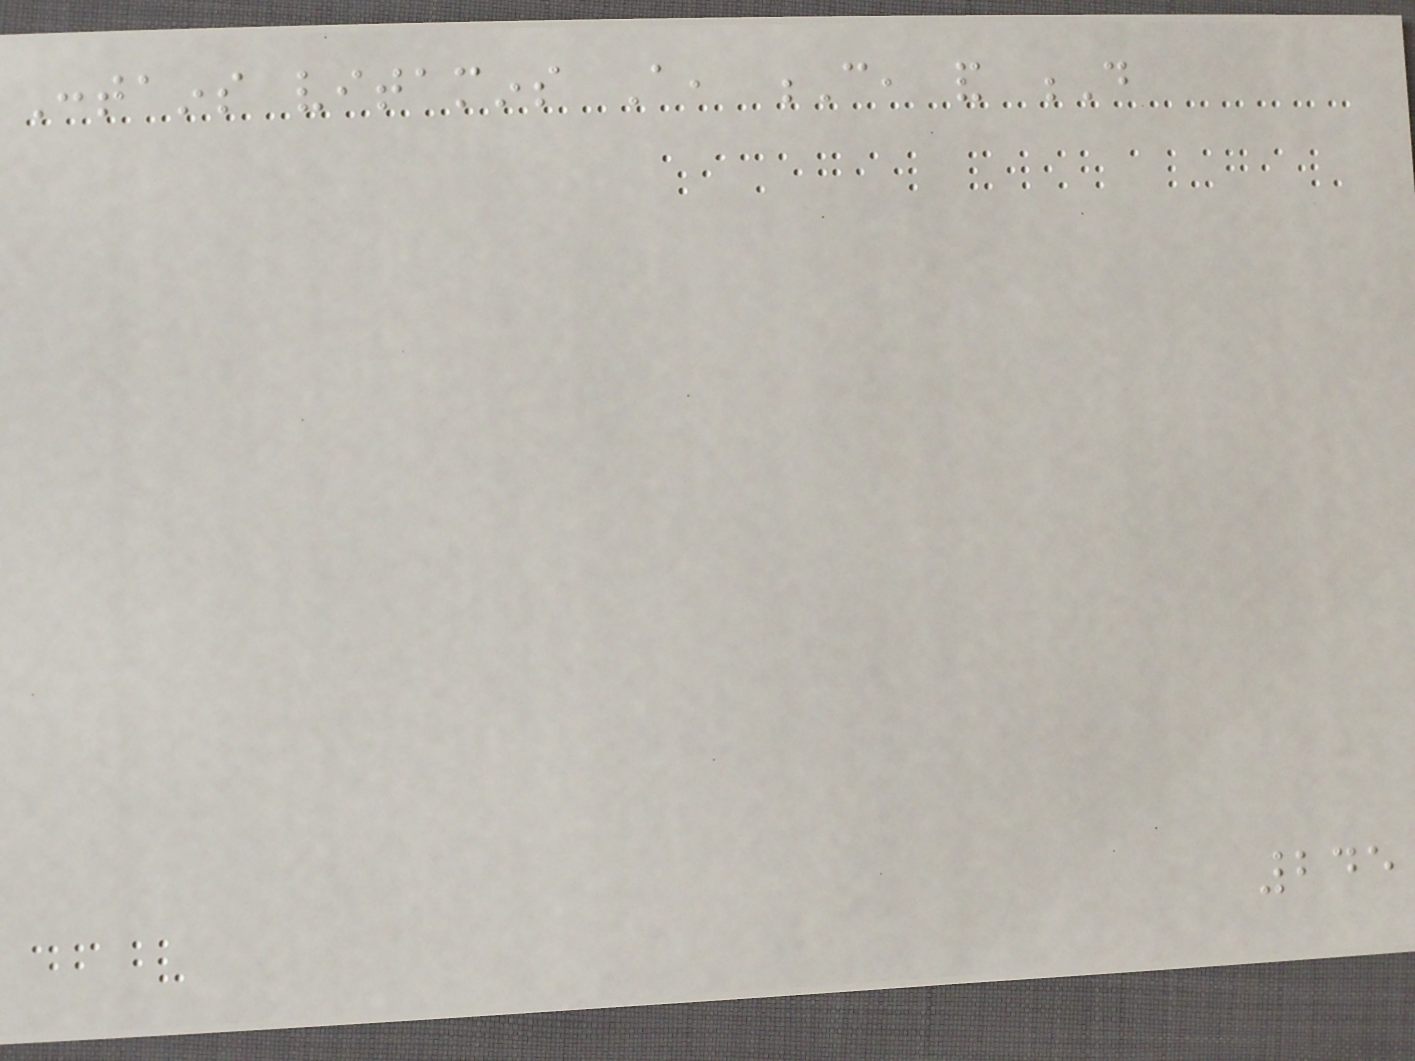Contains vitamins A, C, and D
245
